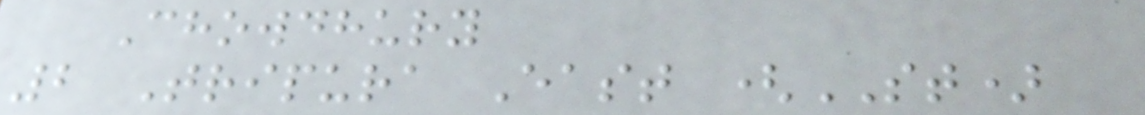Chowdhury
2 Tripura East (ST)
